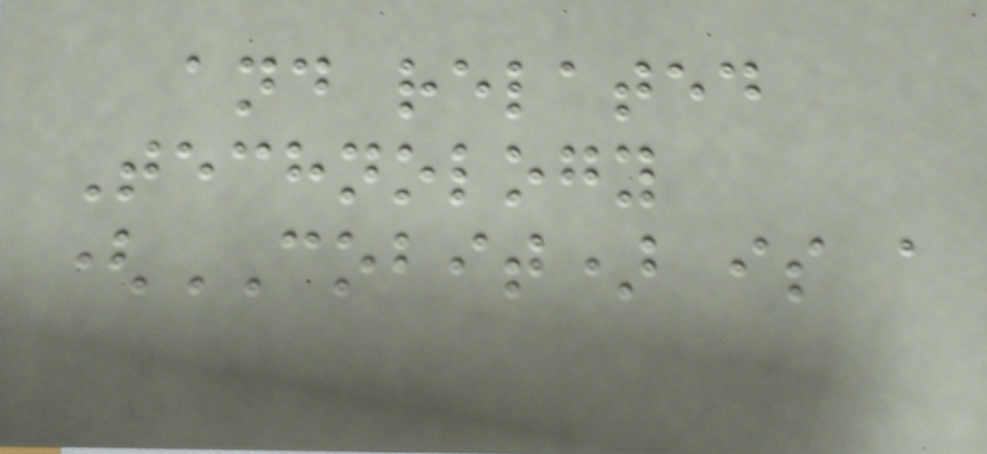and related
Technology
(COBIT) is a
